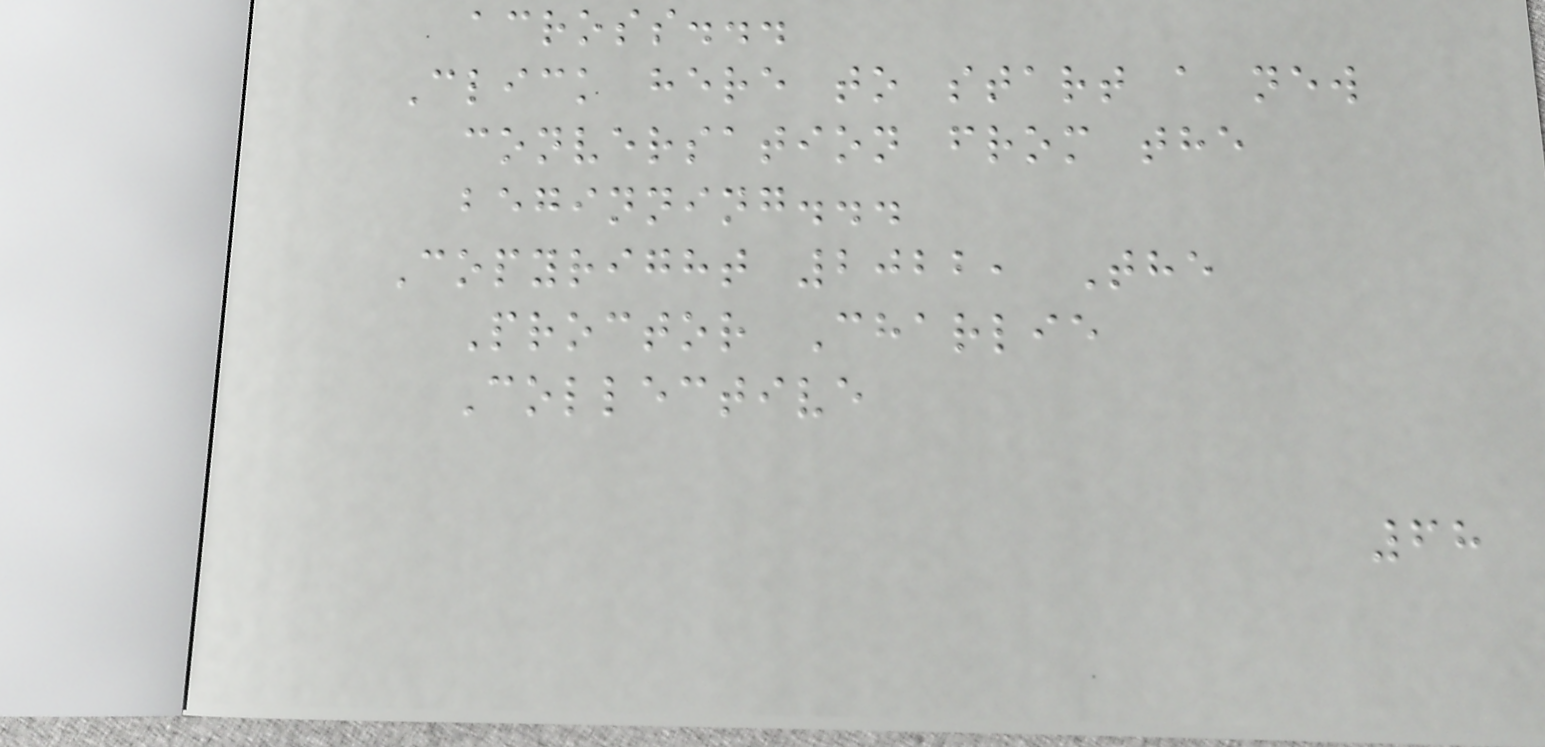across...
Click here to start a new
conversation from the
beginning...
Copyright 2022, The
Proctor Charlie
Collective
68
